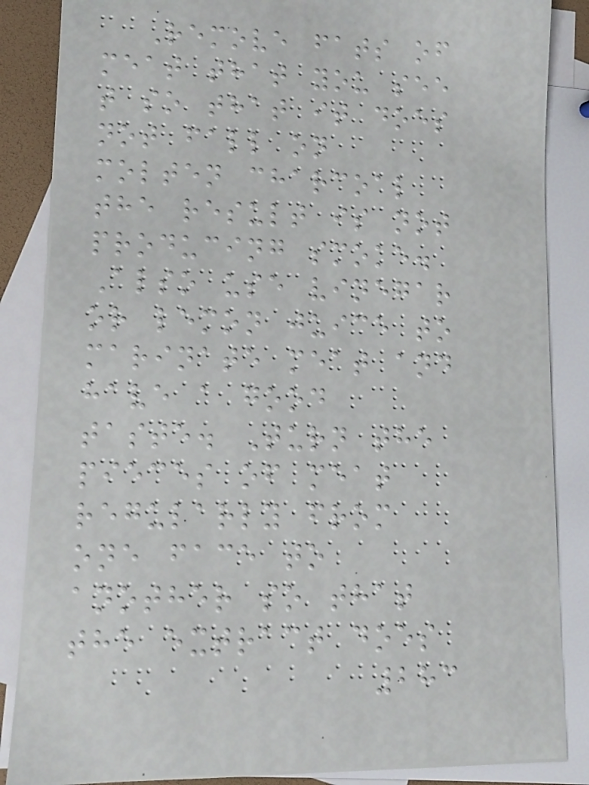Remove fats of
meat that you see
t so that it does
not fall on
molten charcoal
the result is not
producing smoke.
Also use vinegar
or lemon juice to
marinate meat and
have a good
taste. Turn the
pieces of meat
regularly from
one face to
another so that
the extract does
283
